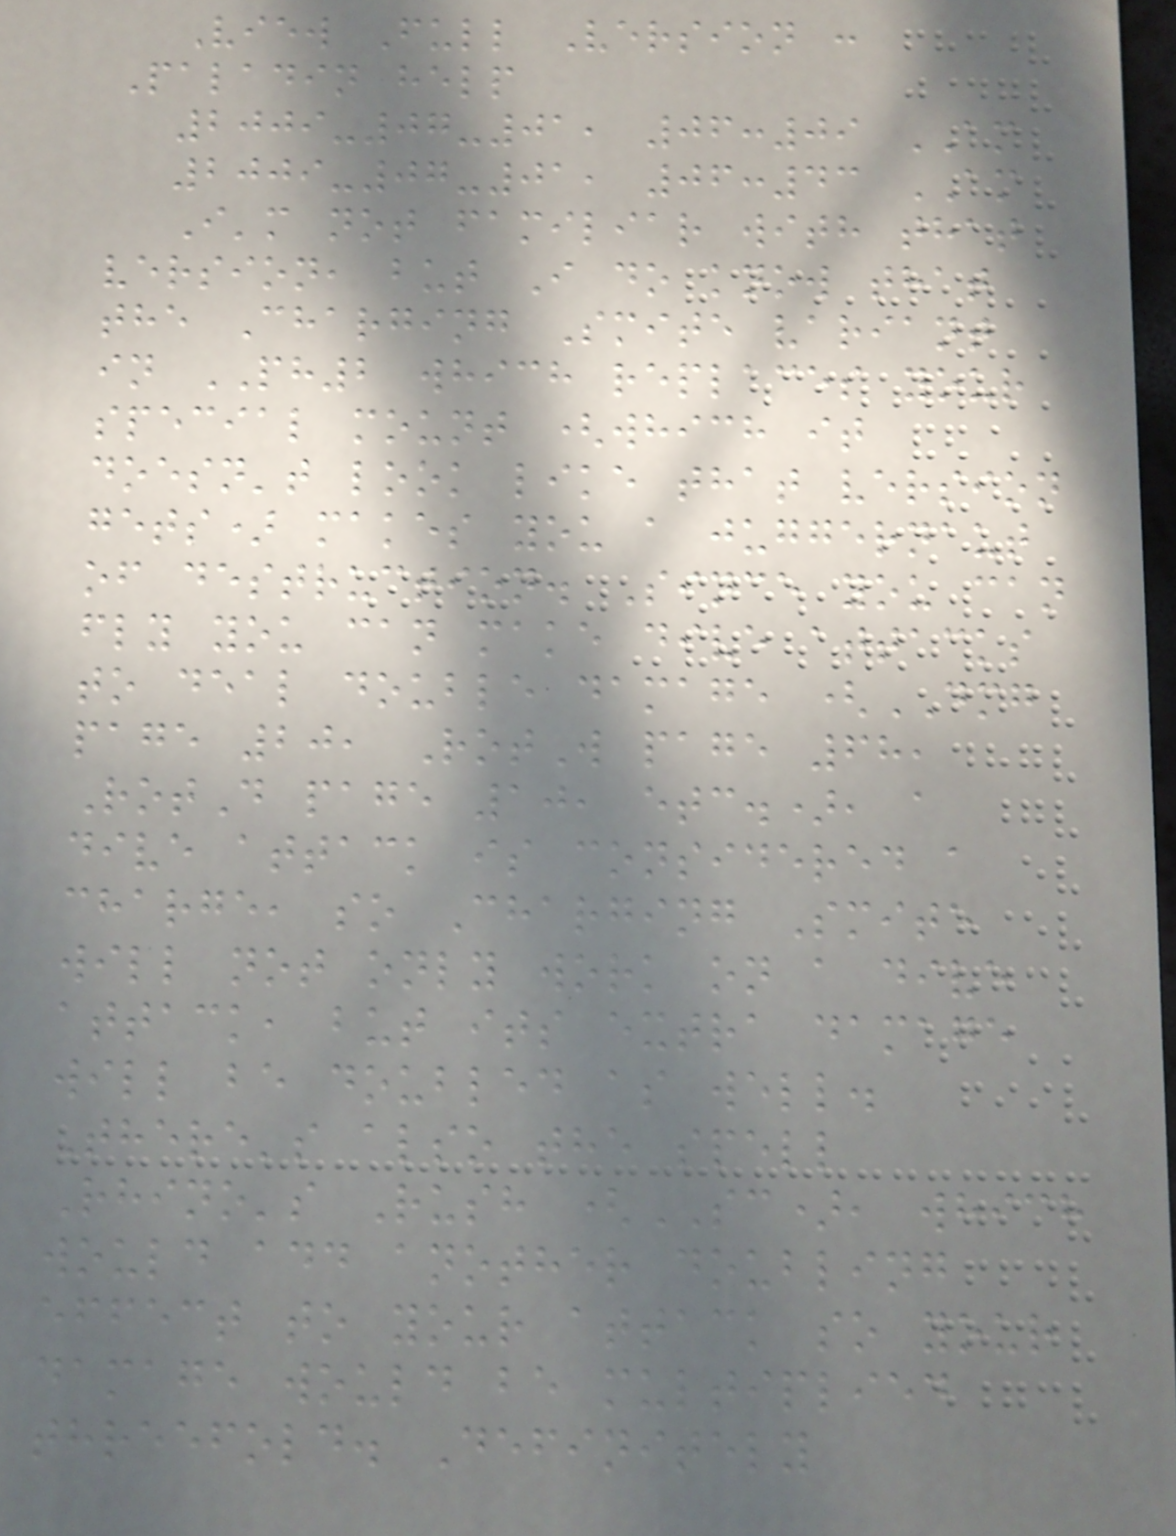View Full Version :
Paladin help
2009-07-01, 06:09 AM
2009-07-01, 06:43 AM
I'm not familiar with that
version, but I do know that
the Charging Smite variant
in PH2 which replaces your
special mount (which it
doesn't look like that version
gets) makes you a juggernaut
of destruction. Since you can
fly you can make dive attacks
to deal double damage (DMG
page 20, RotW page 68,
RotD page 10, etc.), a
dive attack is considered a
charge, so Charging Smite
will not only work on a dive
attack, but its extra damage
will be doubled as well.
There's also the spell
Rhino's Rush (SC), which
would add another doubling
effect to your attack so your
damage would be multiplied
threefold. Definitely
